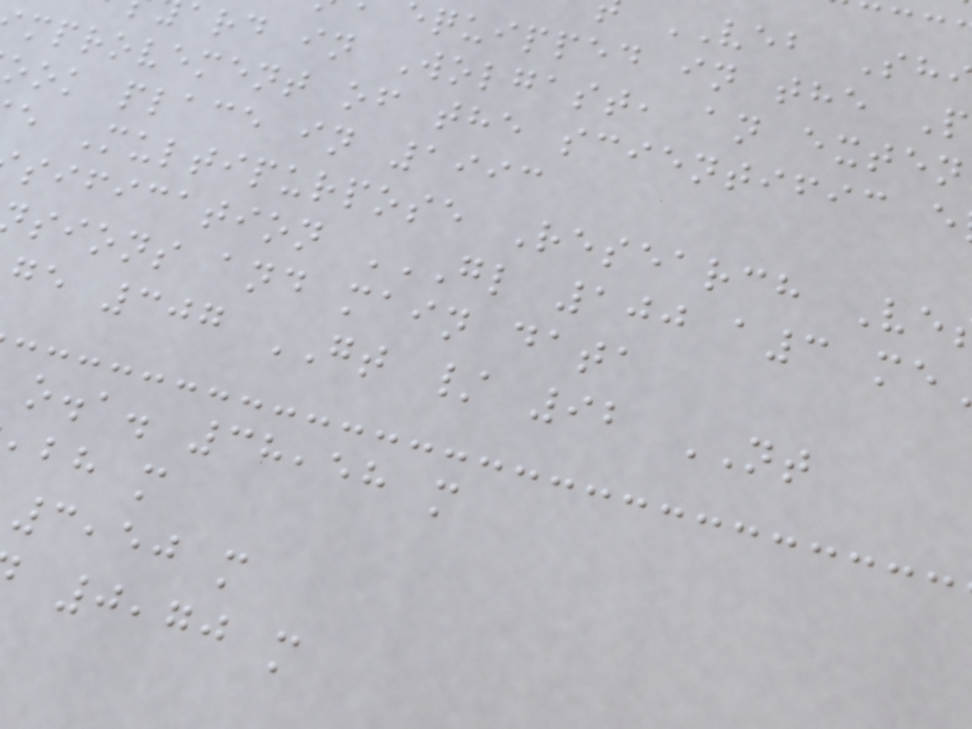equipped in the P
ard in Wolgast, an exten
mprovement of the scientific e
ook place in 1993
e Multipurpose Research Ve
sions and main data
ge 307 GT / 92 NT
o.a. 38,58 m
,bh m
3,50 m
0,70 m
